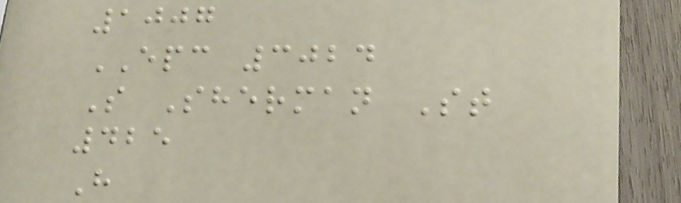1007
EPC 3024
S Sherman St
425
H
